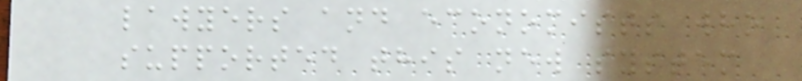lawyers and economists who
supported this new system
